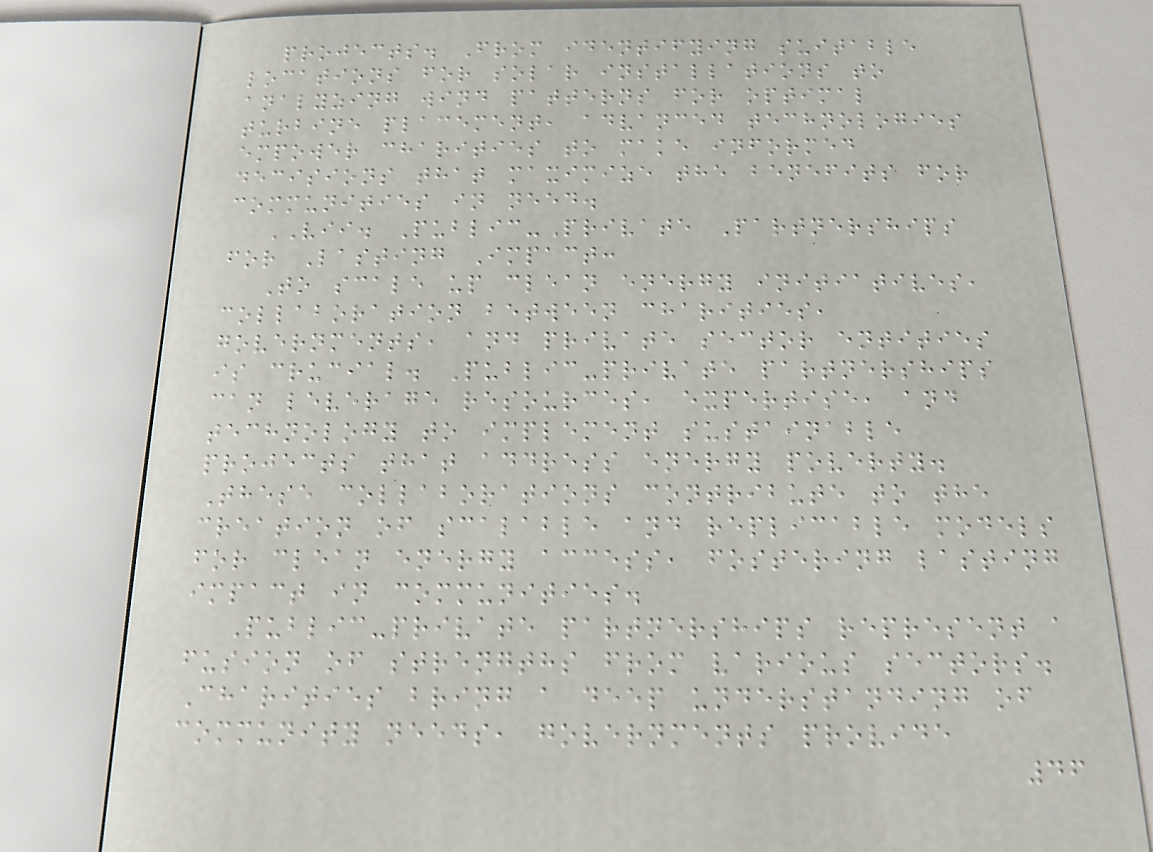projects. From identifying suitable
locations for solar installations to
analyzing wind patterns for optimal
turbine placement, advanced technologies
empower charities to make informed
decisions that maximize the benefits for
communities in need.
VII. Public-Private Partnerships
for Lasting Impact:
To scale up clean energy initiatives,
collaboration between charities,
governments, and private sector entities
is crucial. Public-private partnerships
can leverage resources, expertise, and
technology to implement sustainable
projects that address energy poverty.
These collaborations contribute to the
creation of scalable and replicable models
for clean energy access, fostering lasting
impact in communities.
Public-private partnerships represent a
fusion of strengths from various sectors.
Charities bring a deep understanding of
community needs, governments provide
46
